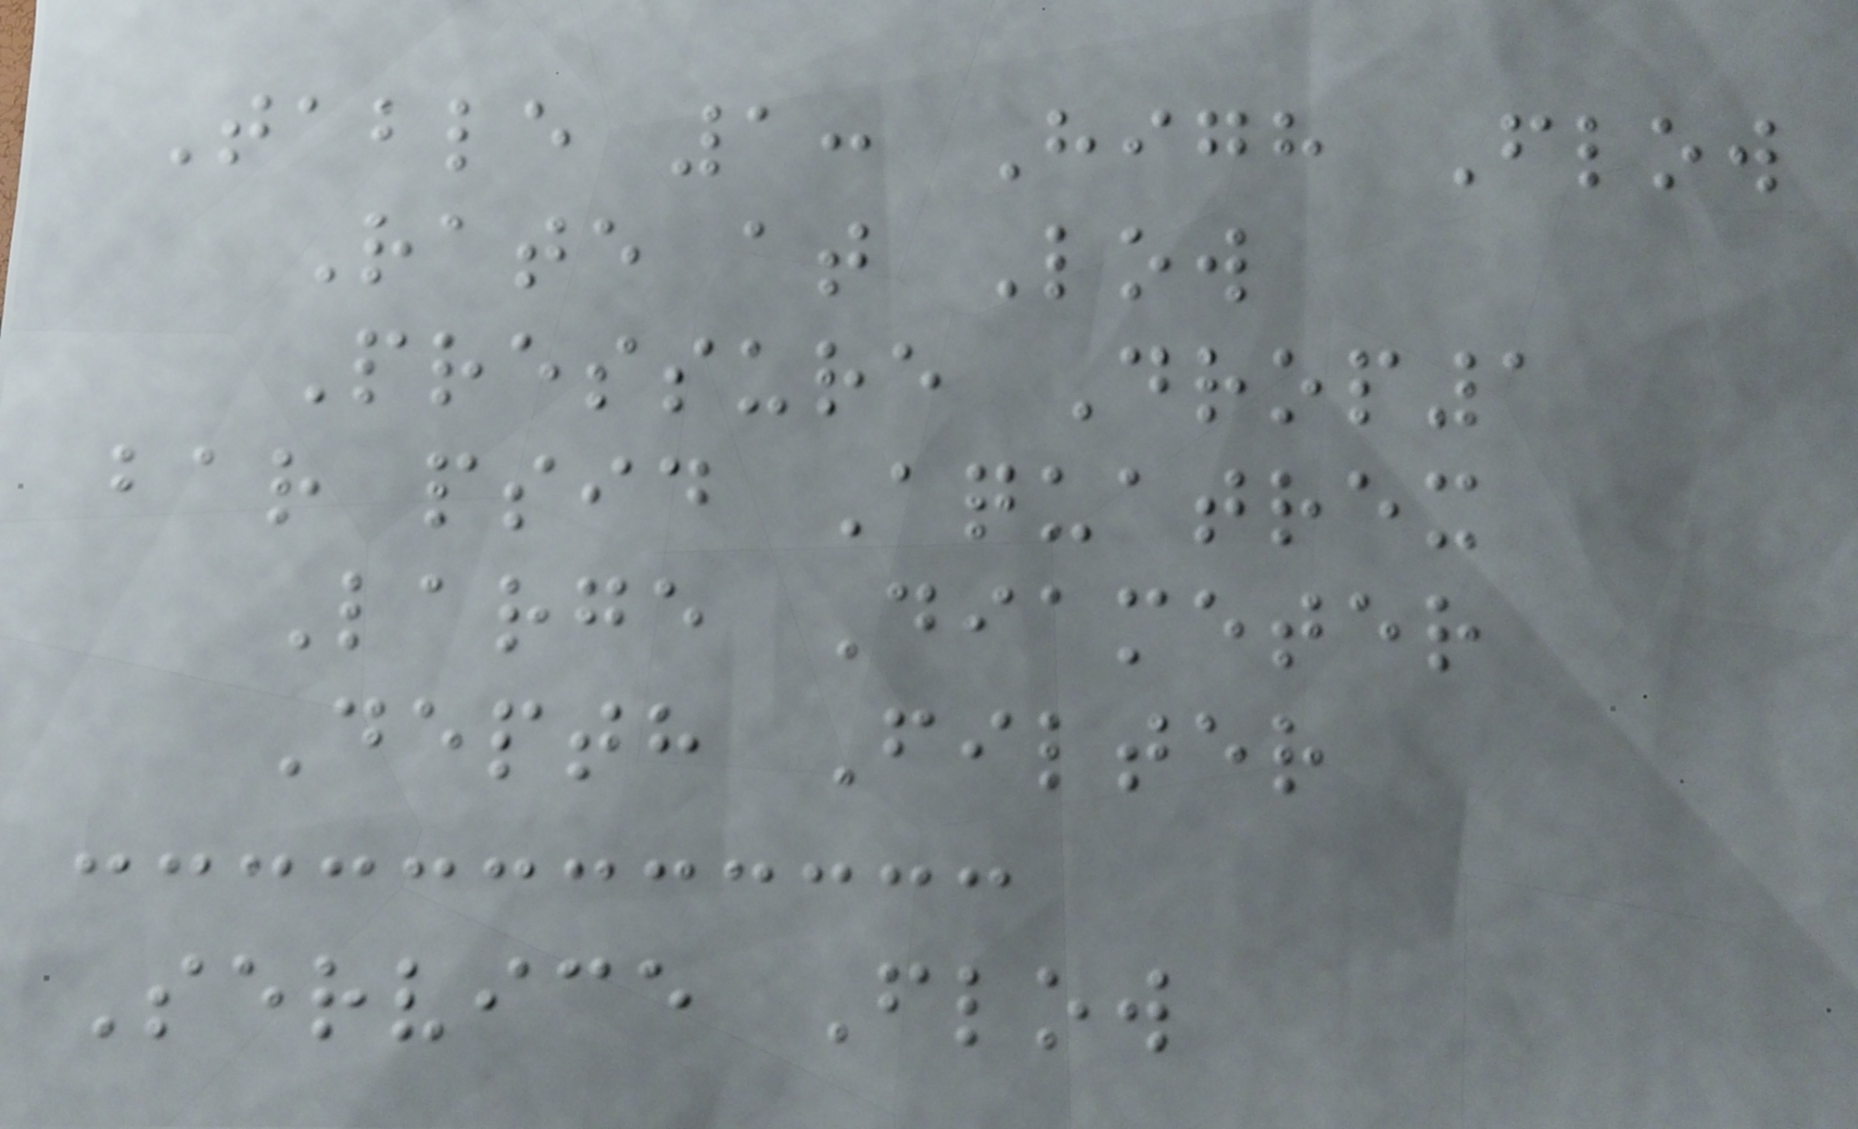Table 1: High Flow
Rate at Low
Pressure Drop1
bar psid Aquatrex
Large Diameter
Depth Filter
Service Flow
